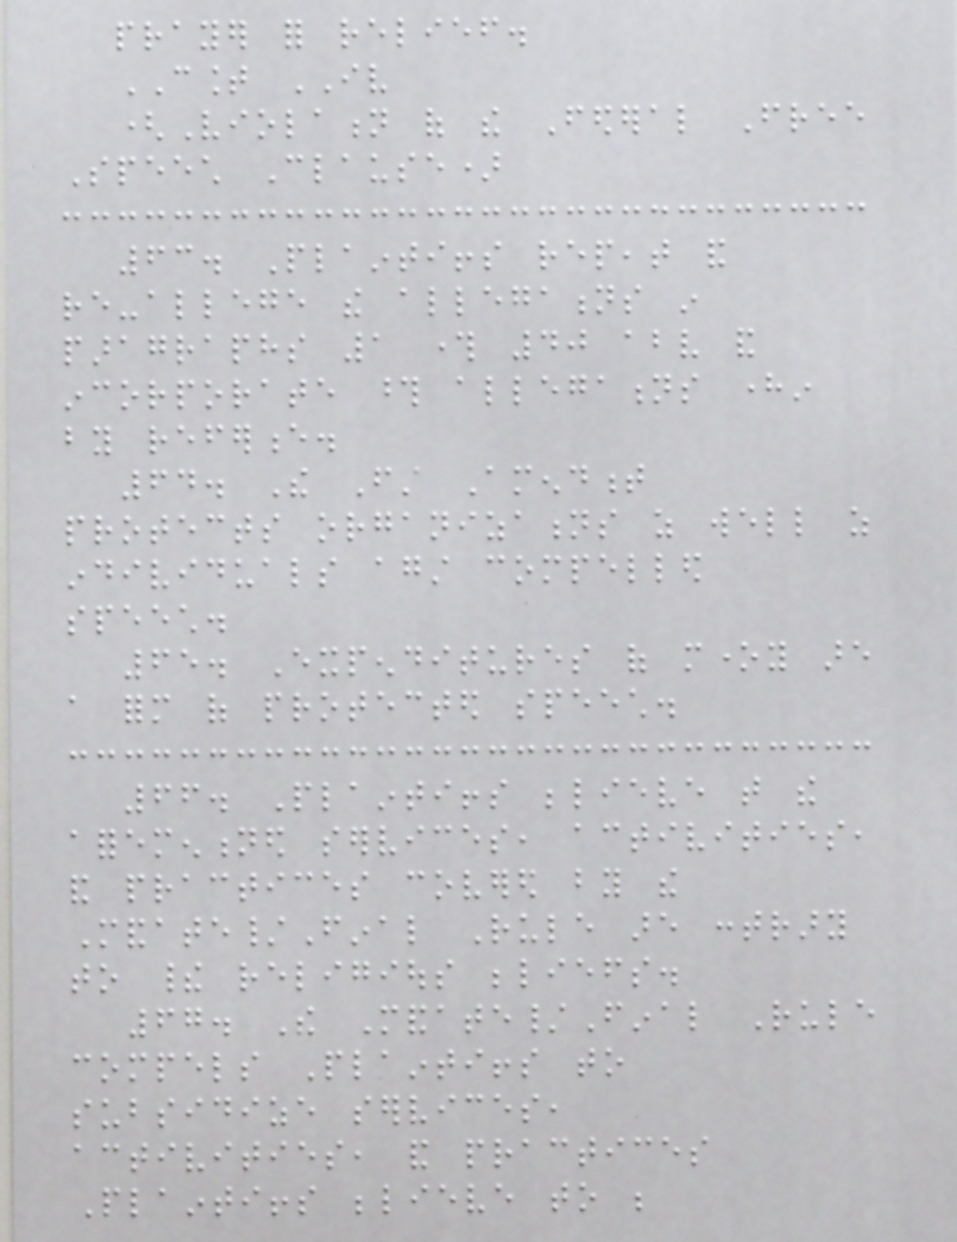prayer for relief.
COUNT IV
(Violation of the Federal Free
Speech Clause)
63. Plaintiffs repeat and
re-allege the allegations in
paragraphs 1 through 40 above and
incorporate those allegations herein
by reference.
64. The First Amendment
protects organizations as well as
individuals against compelled
speech.
65. Expenditures of money are
a form of protected speech.
66. Plaintiffs believe that the
aforementioned services, activities,
and practices covered by the
Mandate/Final Rule are contrary
to their religious beliefs.
67. The Mandate/Final Rule
compels Plaintiffs to
subsidize services,
activities, and practices
Plaintiffs believe to be
